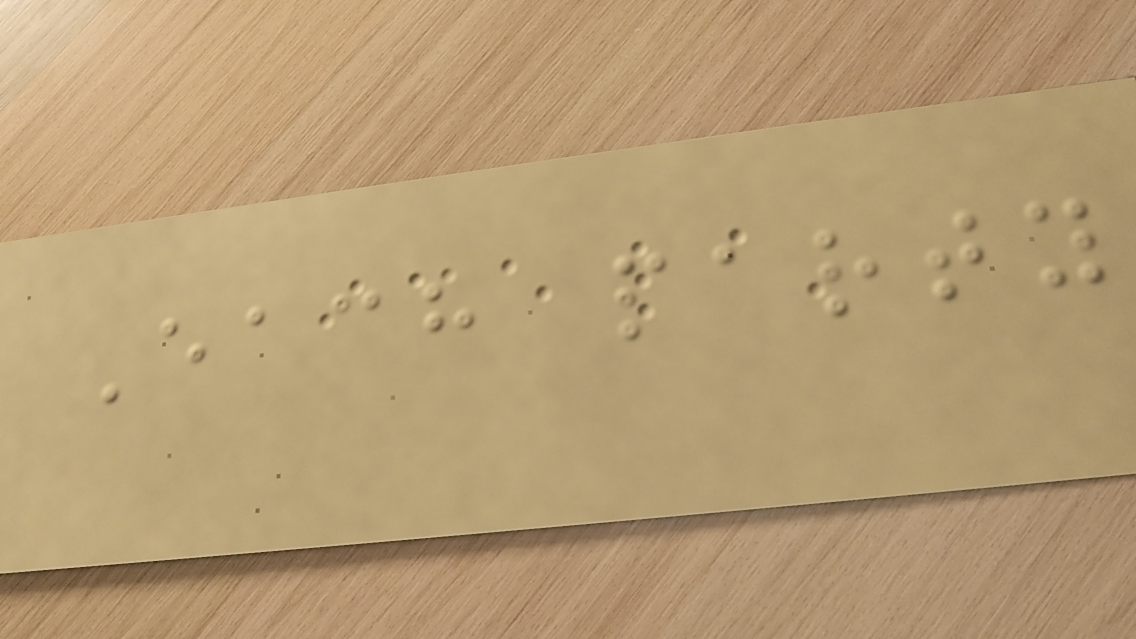Each party
